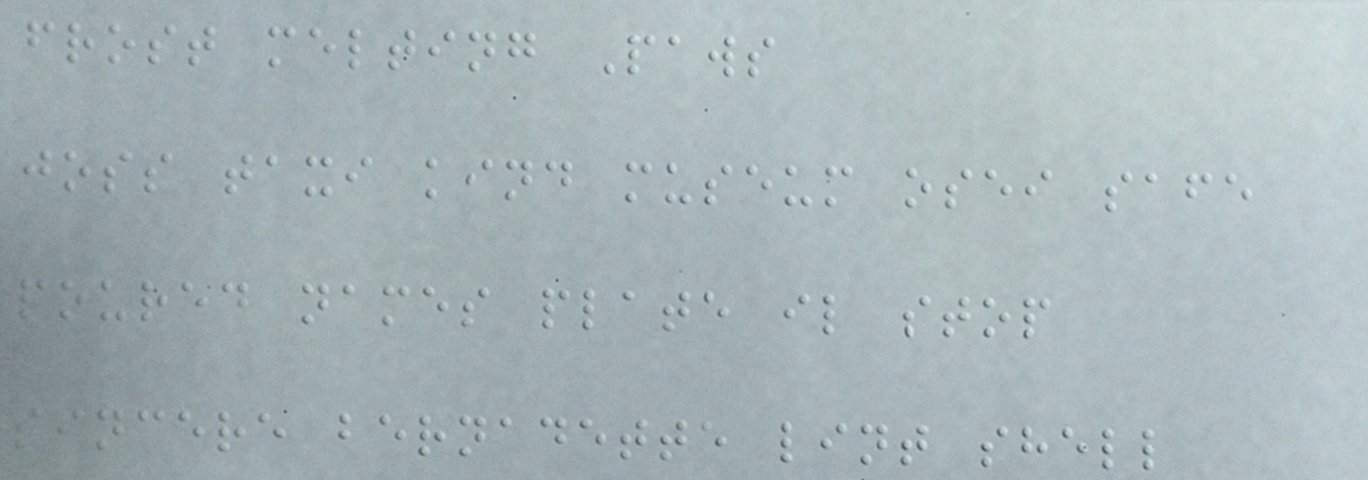frost melting Paws
joss taxi kind museum osei safe
poured names plate il stop
sincere bernadette lint shell
